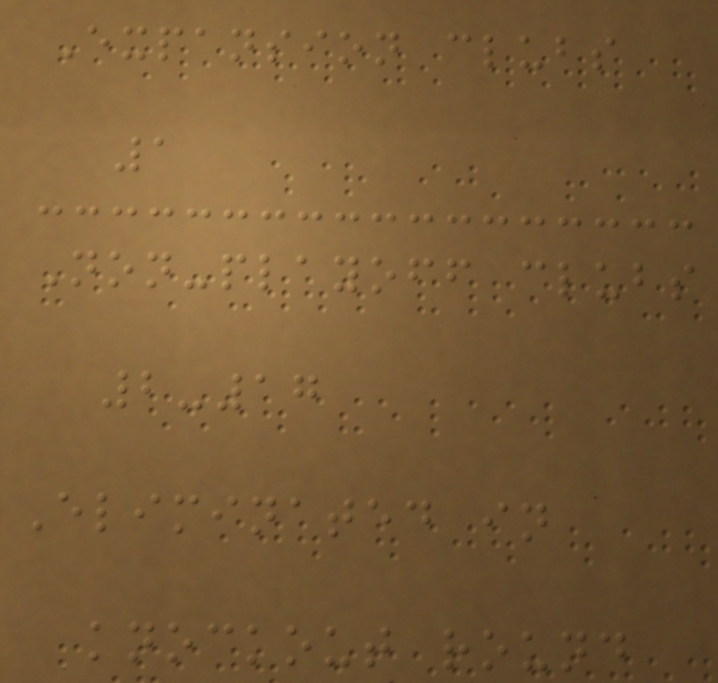Expansion clubs
1
Non-playoff clubs
2-17
Eliminated in
knockout round
